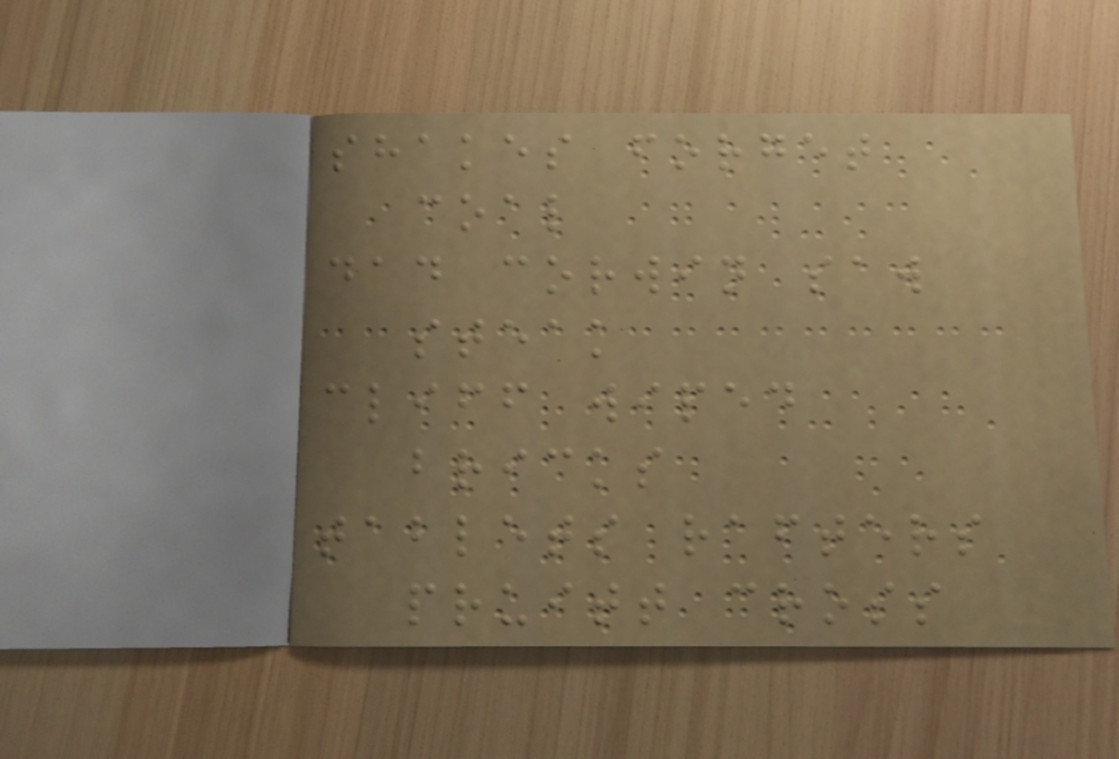shakes forget
coal
dad corwin saw
steak
cliff wiped
bricks
tablets rafters
pruitt cross
